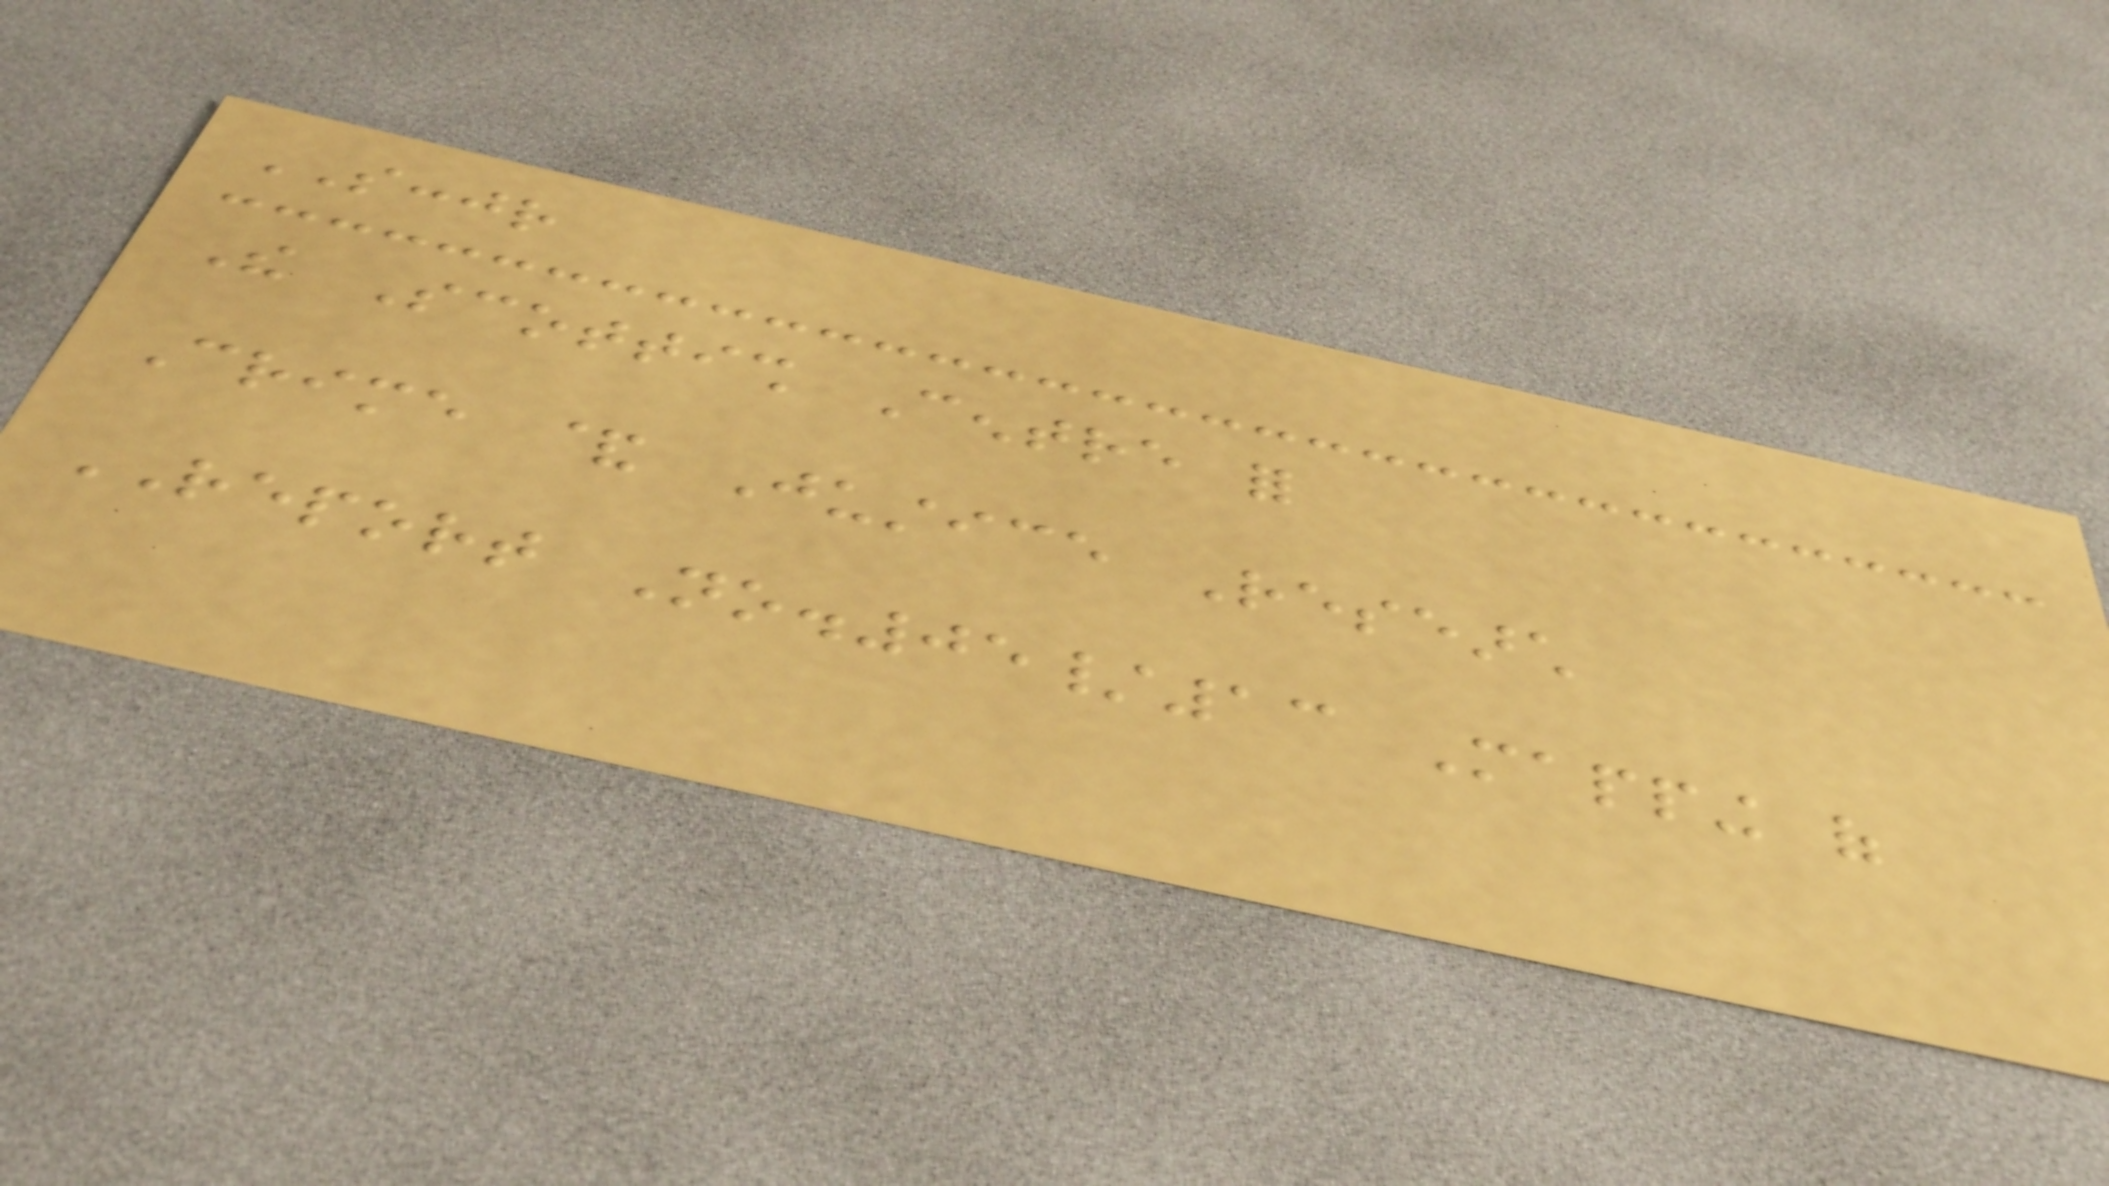SCCJR
The Scottish Centre for
Crime & Justice Research
REPORT No.05/13 Mapping of
